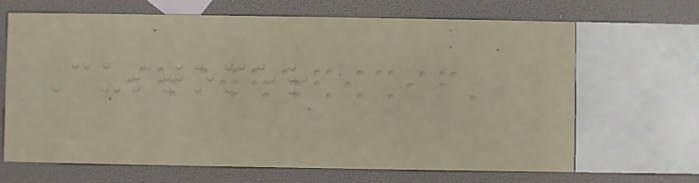Customer
